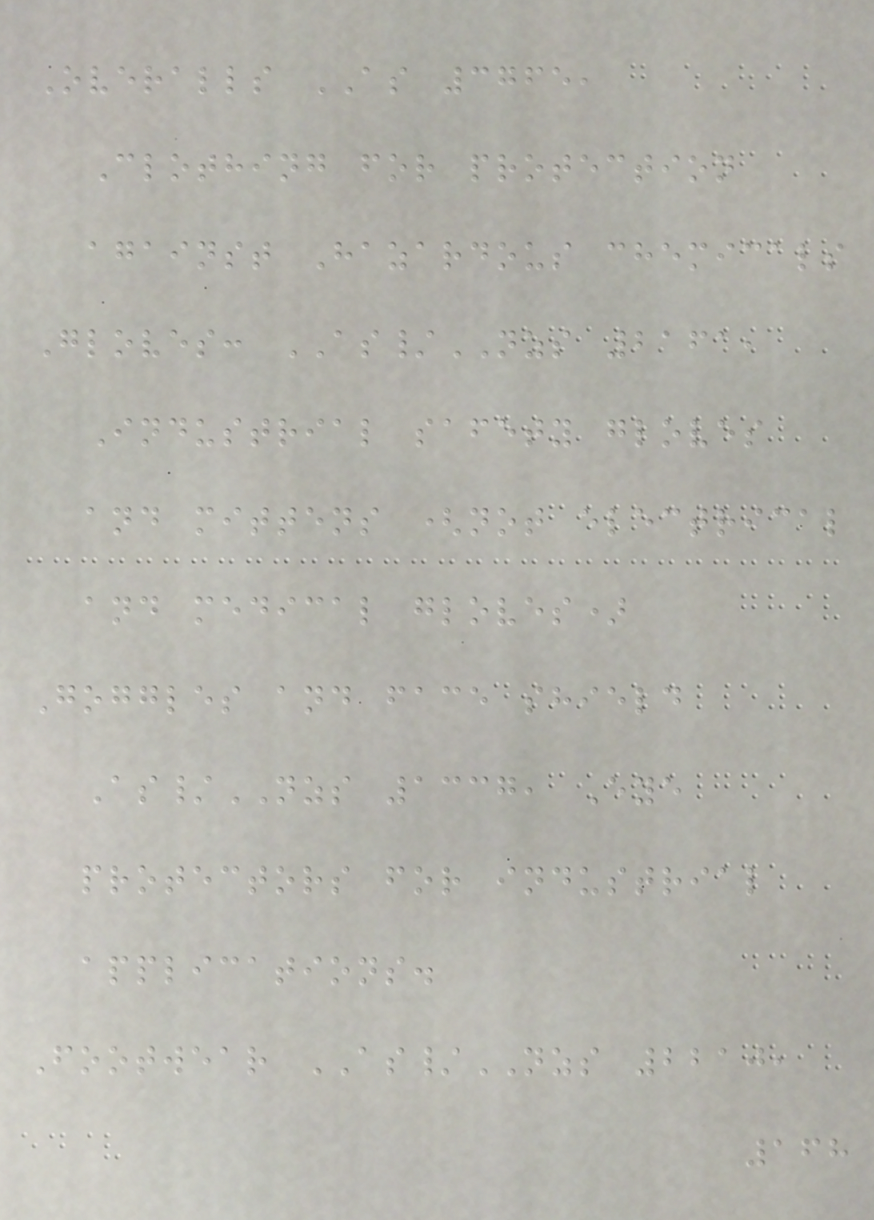Overalls AS 3765,
Clothing for protection
against Hazardous chemicals
Gloves: AS/NZS 2161,
Industrial safety gloves
and mittens (not electrical
and medical gloves)
Goggles and face shield
As/NZS 1337, Eye
protectors for industrial
applications.
Footwear AS/NZS 2210,
168
